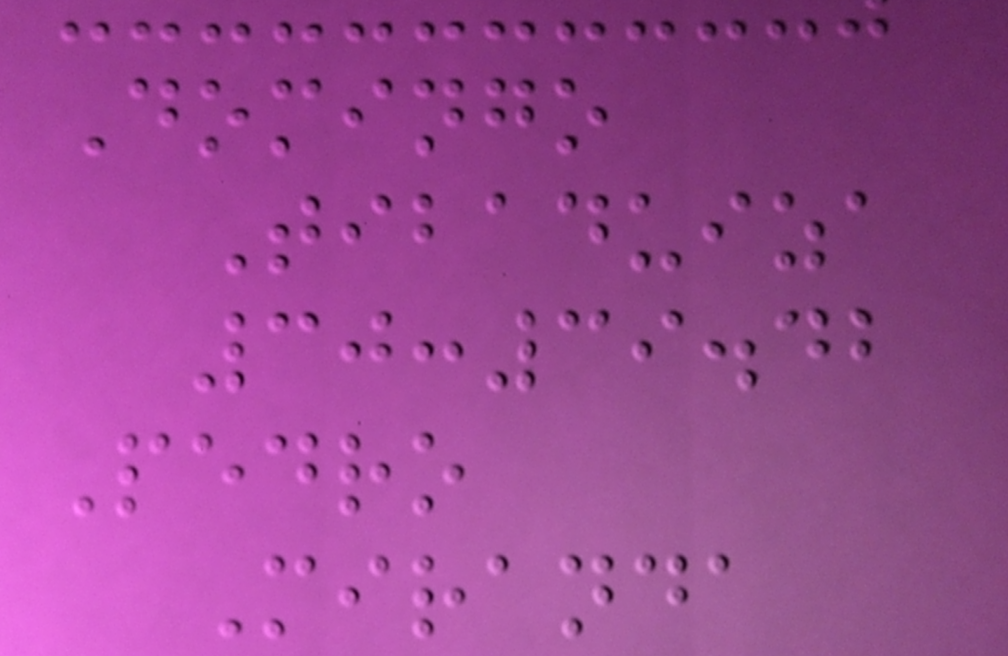Domingo
Tibaduiza
30:39.42
Pedro
Miranda
